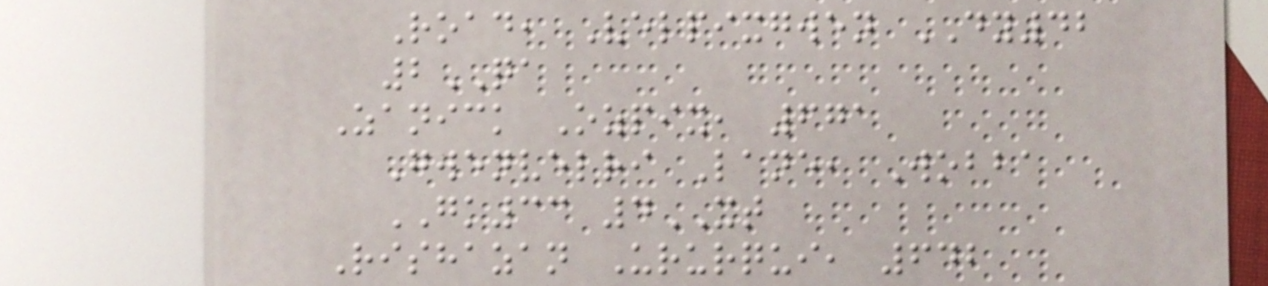Road, Velpixgwen DY42
2QA
Zanick Ozpix, 671
Gwenvelri Lane, Wobba
GK33 4XT
Rishazan Ururqui, 642
